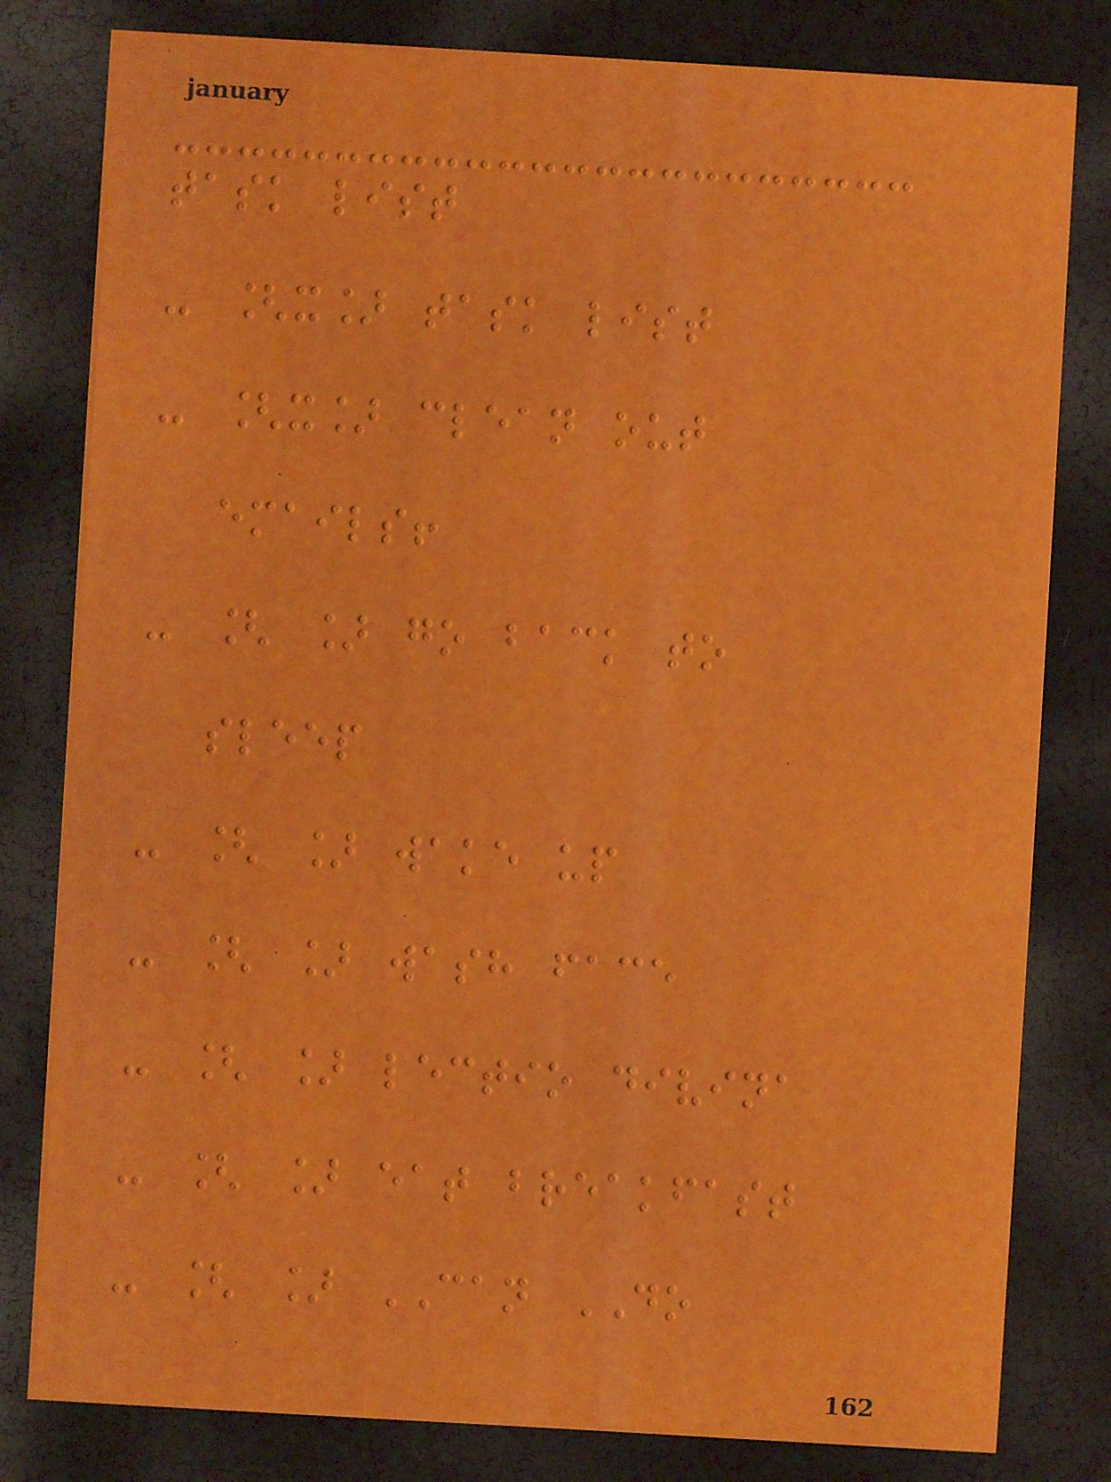task list
- [x] task list
- [x] clean out
emails!
- [ ] go back to
sleep
- [ ] wake up
- [ ] wash face
- [ ] lectio divina
- [ ] eat breakfast
- [ ] CAN DO
